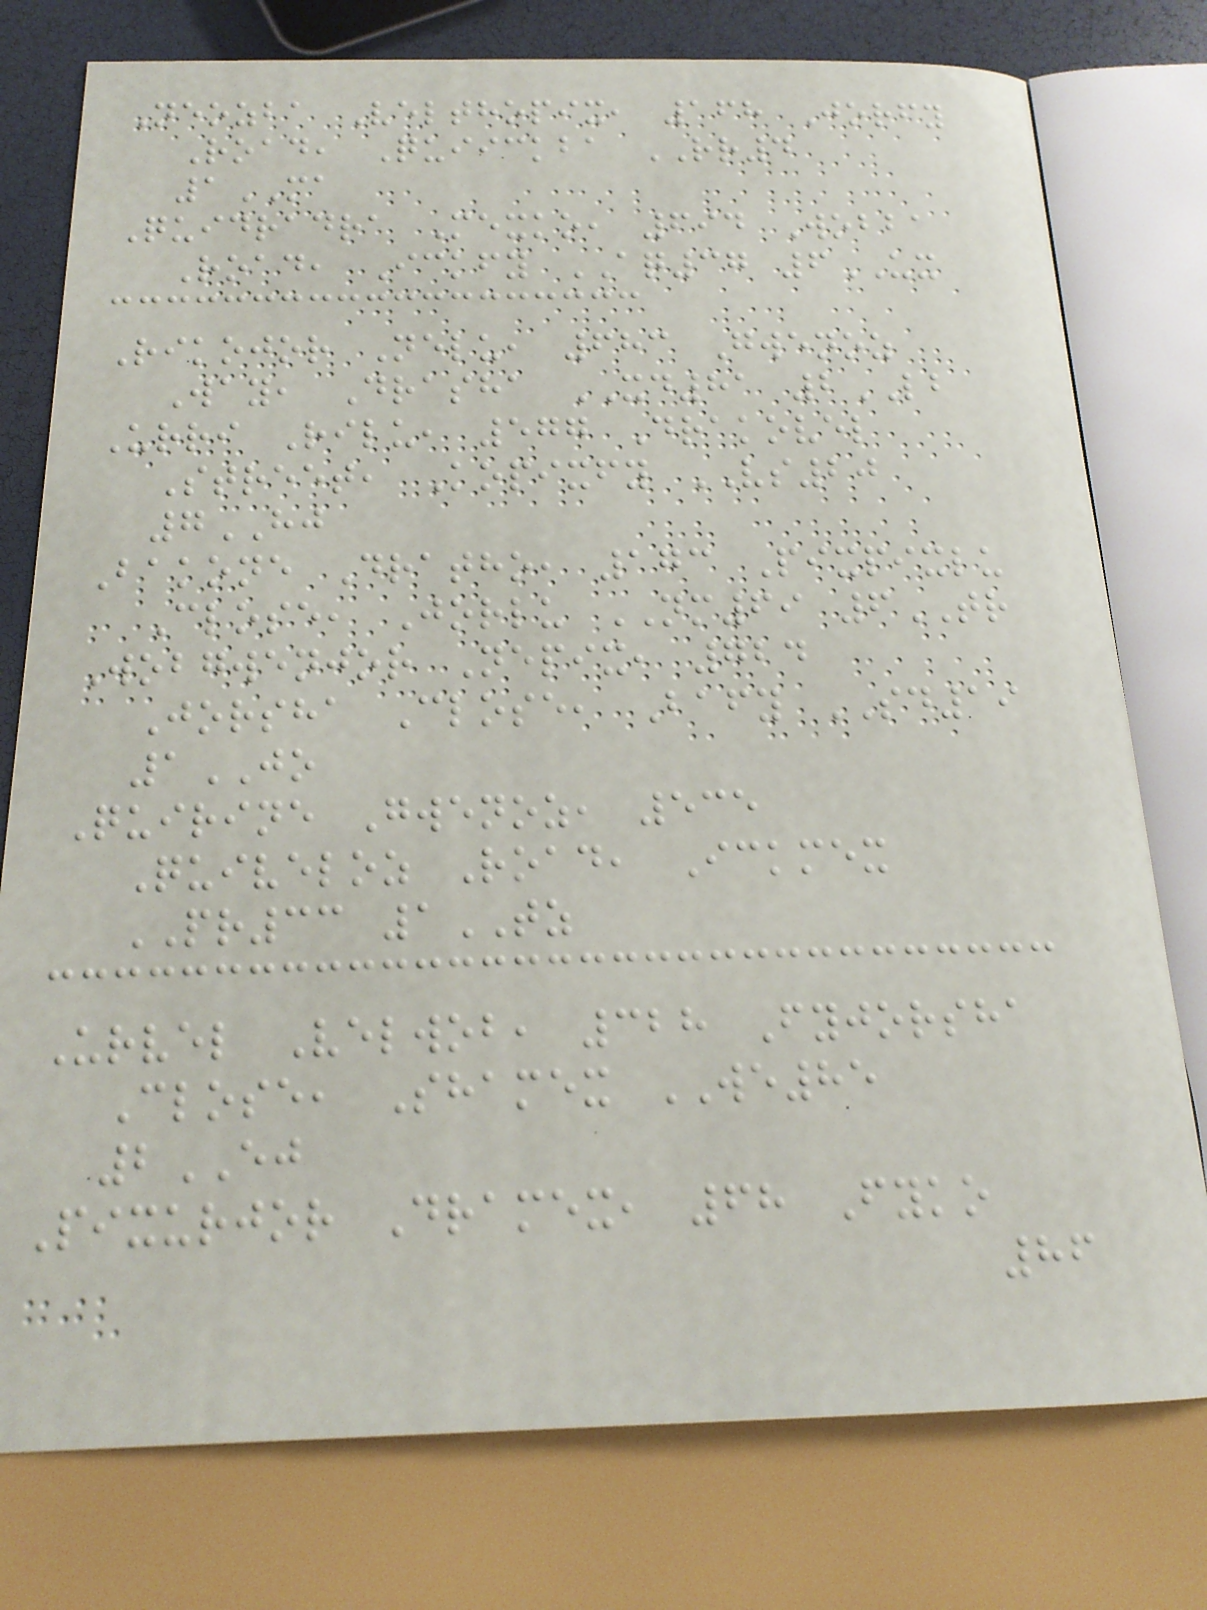Neozba Velthopix, 168 Jorfy
Road, Quiickba RR4
1MA
Quidradra Mexko, 694 Wobba
Road, Ickfy AQ37 6UX
Rikojor Nelu, 683 Gwenoz
Way, Drasha XD81 2LB
Urri Rilu, 577 Drakovel
Street, Kopixfy VS20
7HJ
Bakone Dratho, 173 Pixpixlu
Close, Jorlu NM69 6TR
Wobgwenjor Nepix, 724
Jorsha Close, Bafy SD19
1JO
Quirine Gwenoz, 535
Quiveloz Road, Ickmex
PR33 1TZ
Urvel Velwob, 328 Fyjorsha
Close, Shamex WE85
2EJ
Pixurjor Dramex, 68 Fyko
86
